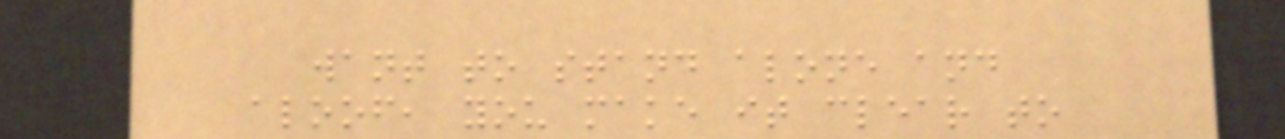want to stand alone and
aloof, you make it clear to
